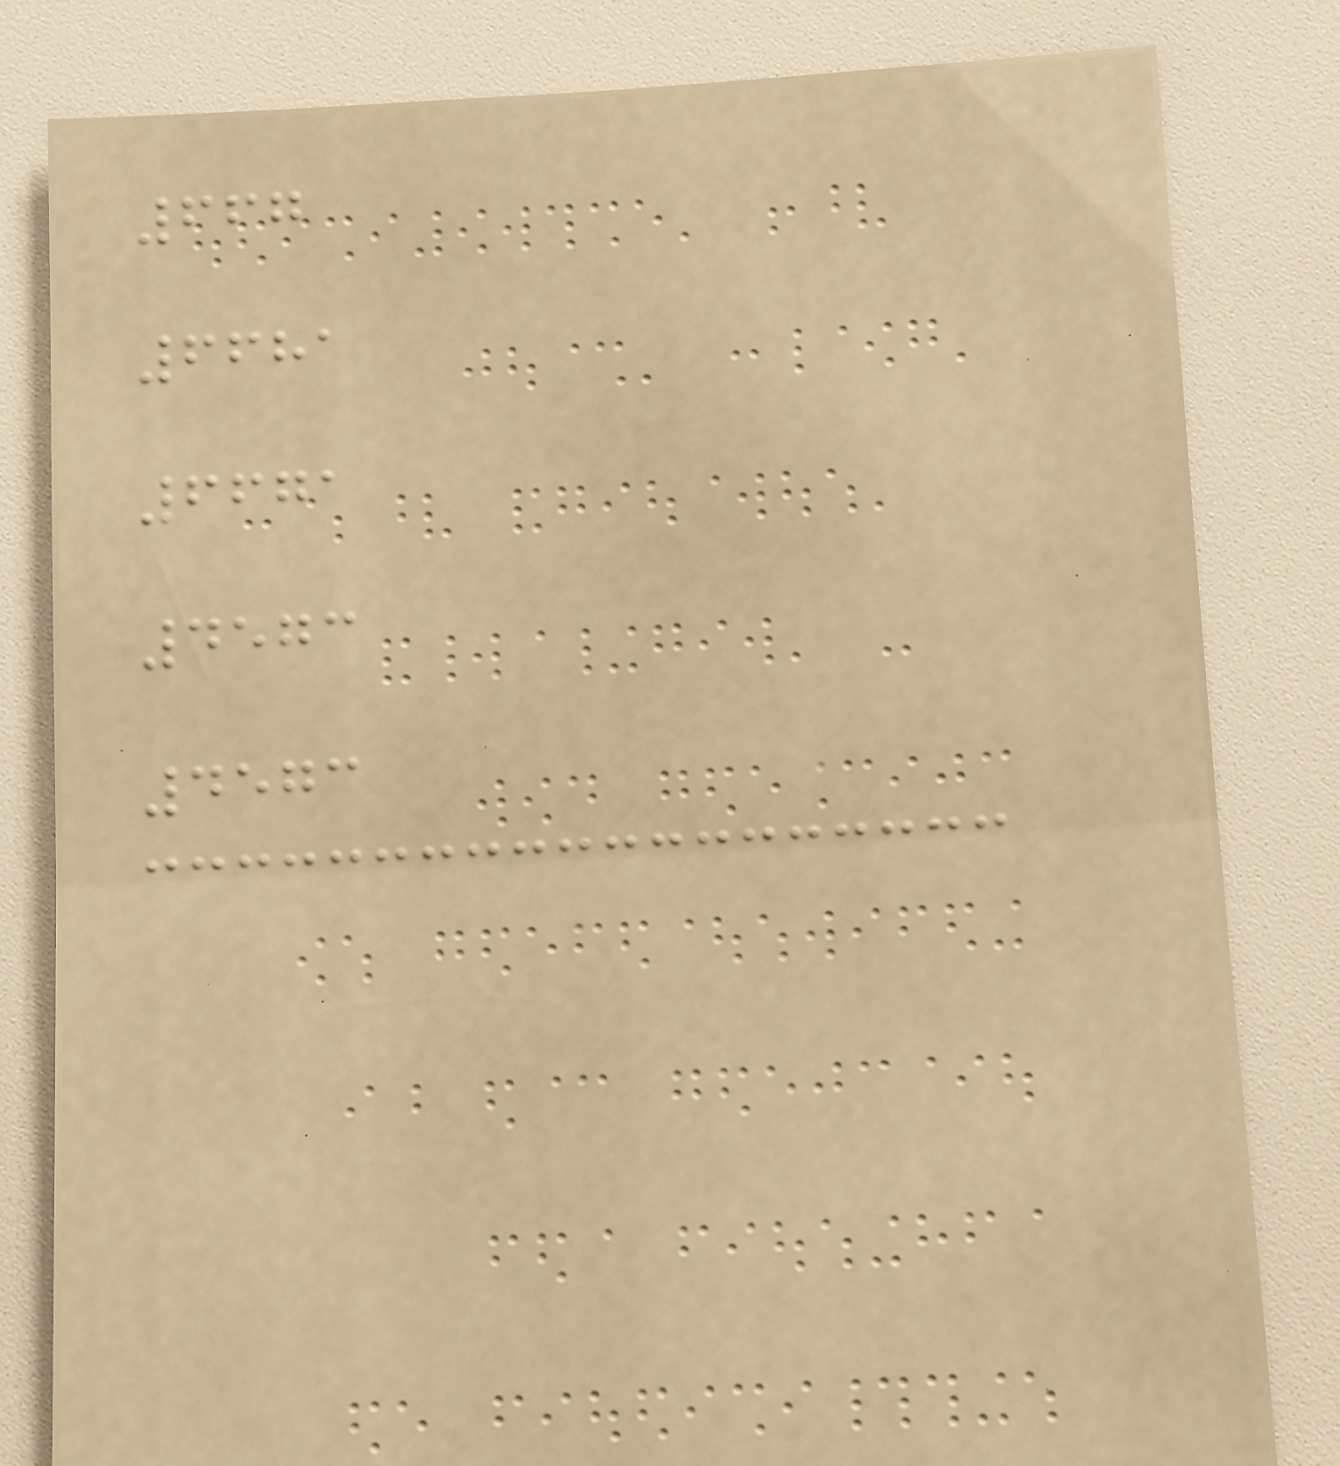667
6681
6671
4573
4573
